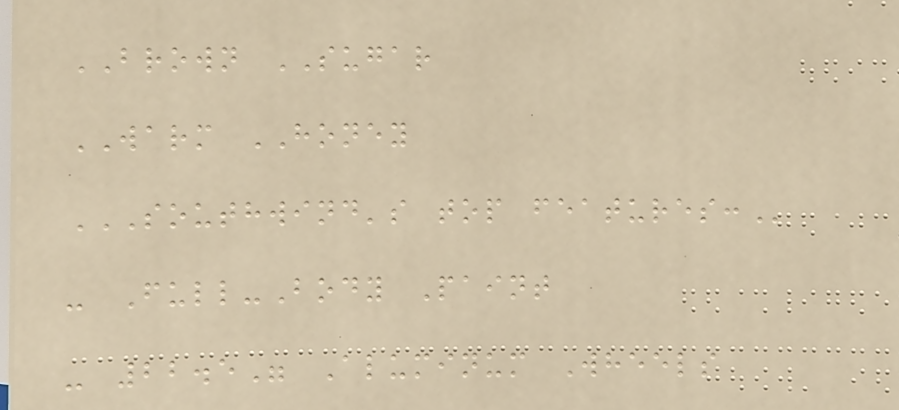BROWN SUGAR
WARM HONEY
SOUTHWIND'S TOP FEATURES:
- Full-Body Paint
- 22.5" Aluminum Wheels
